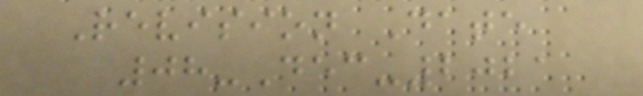Revision Date
08-Dec-2021
